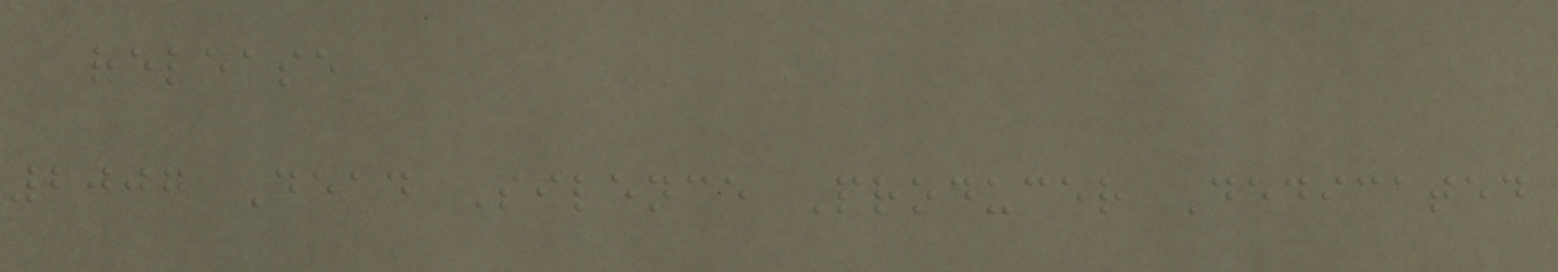release
2007 Dead Silence Producer Dedicated
